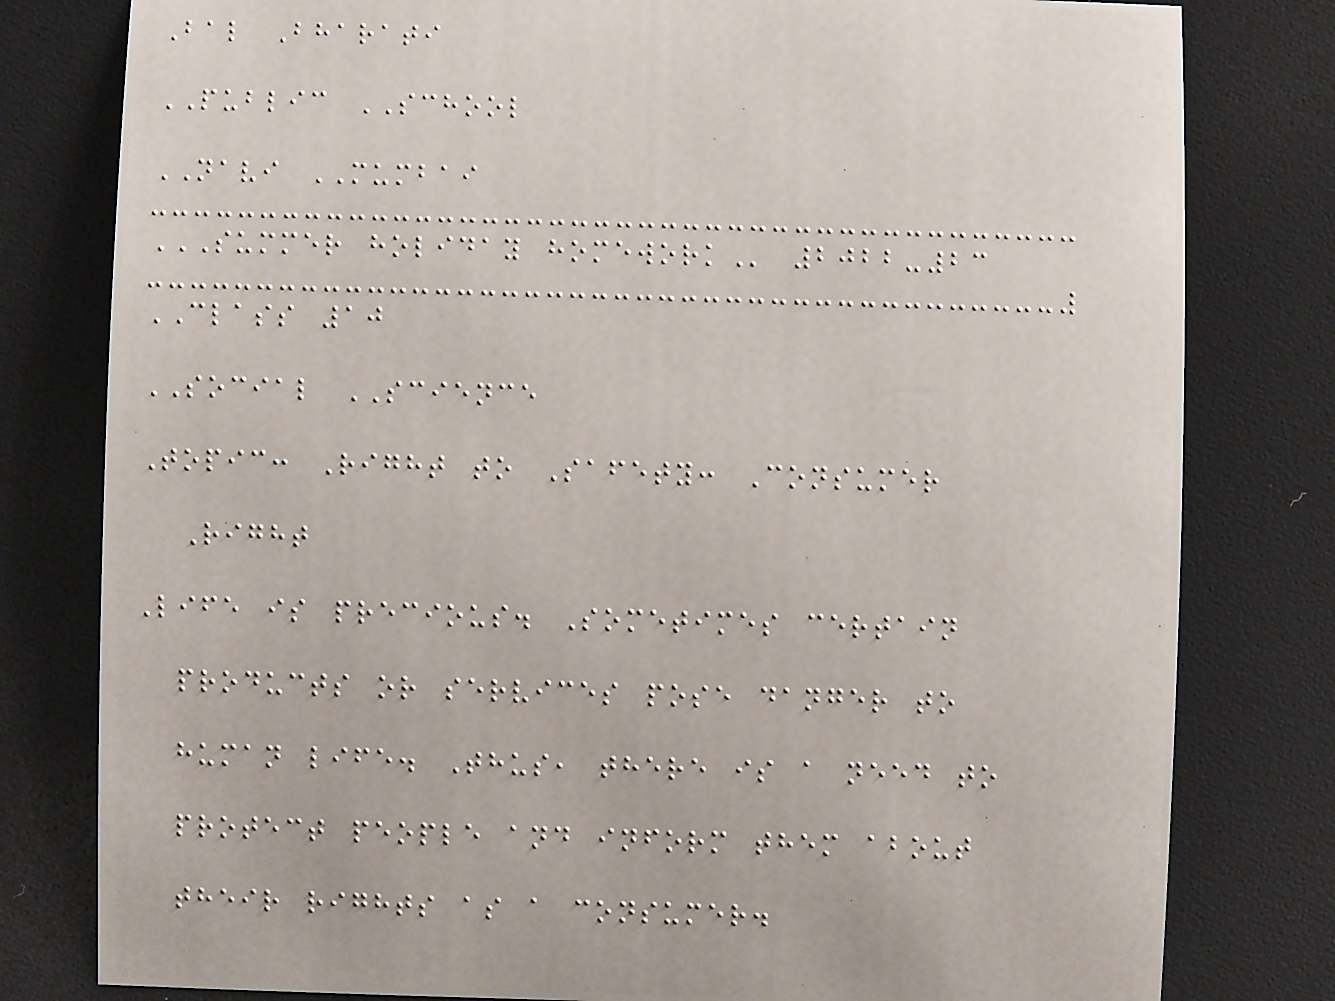Bal Bharati
PUBLIC SCHOOL
NAVI MUMBAI
SUMMER HOLIDAY HOMEWORK 2022-23
CLASS 10
SOCIAL SCIENCE
Topic: Right to Safety: Consumer
Right
Life is precious. Sometimes certain
products or services pose danger to
human life. Thus, there is a need to
protect people and inform them about
their rights as a consumer.
